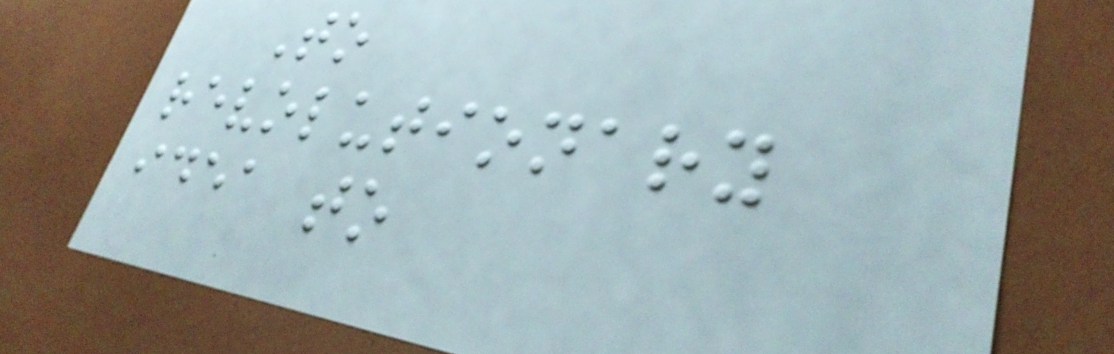To
revolutionary
idea to
